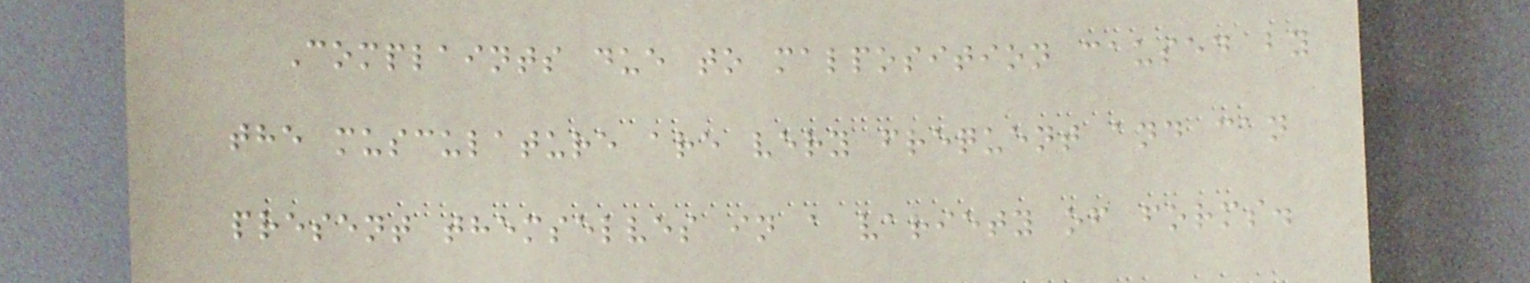Complaints due to malposition caused by
the musculature are very frequent and can
present themselves in a variety of forms.
